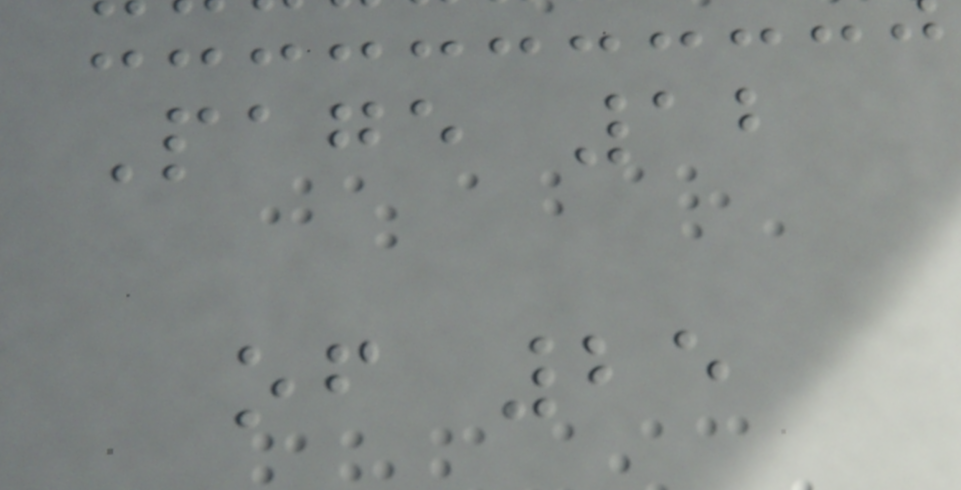Page 12
of 25
